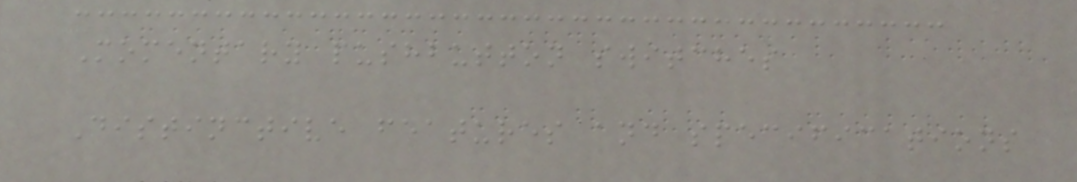Momentary pushbutton switches
Distinctive features and specifications
